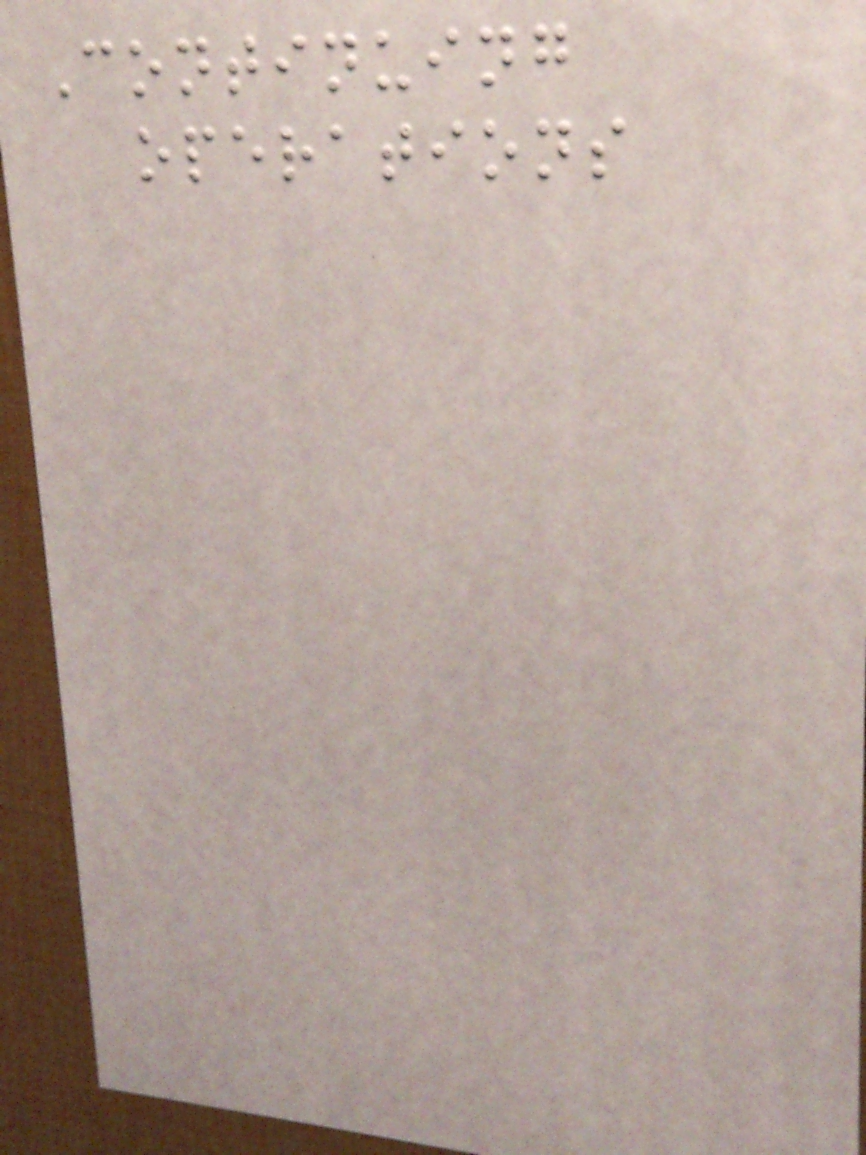Continuing
operations
